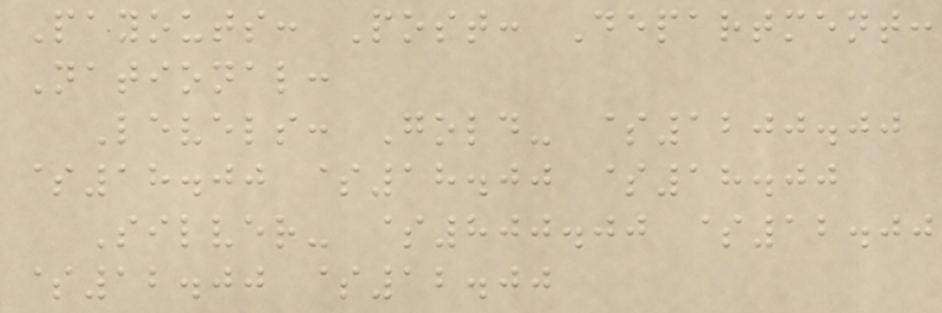Payouts: Post: Department:
National:
Levels: Gold- $1200.00
$18.00 $18.00 $18.00
Silver- $800.00 $12.00
$12.00 $12.00
